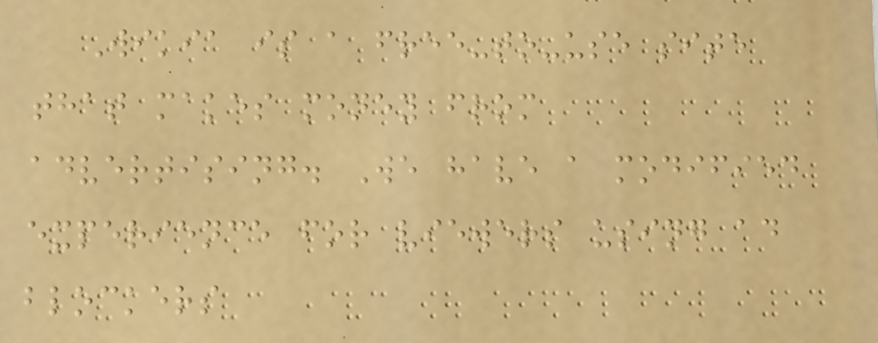Wikia is a free-to-use site
that makes money from
advertising. We have a modified
experience for viewers using ad
blockers
